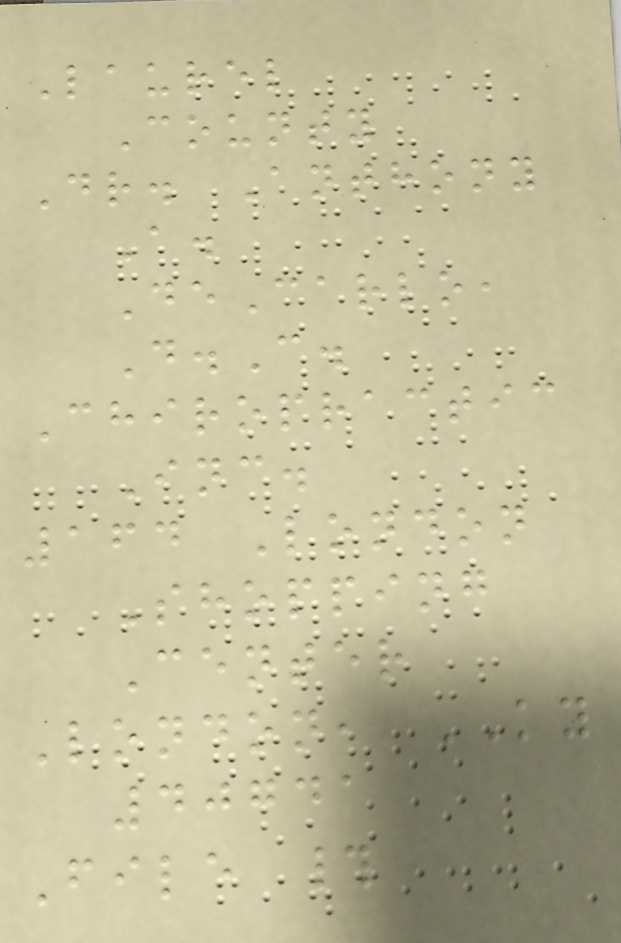Laurel
County
Dr. Anthony
A.
DeCarlo,
D.C.
Chiropractic
Inc.
164 London
Shopping
Center
London, KY
40741
File #
